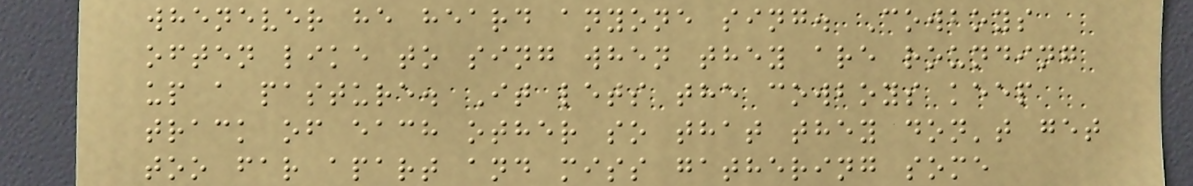whenever he heard anyone sing. Cowboys
often like to sing when they are rounding
up a pasture. It lets the cowboys keep
track of each other so that they don't get
too far apart and miss gathering some
